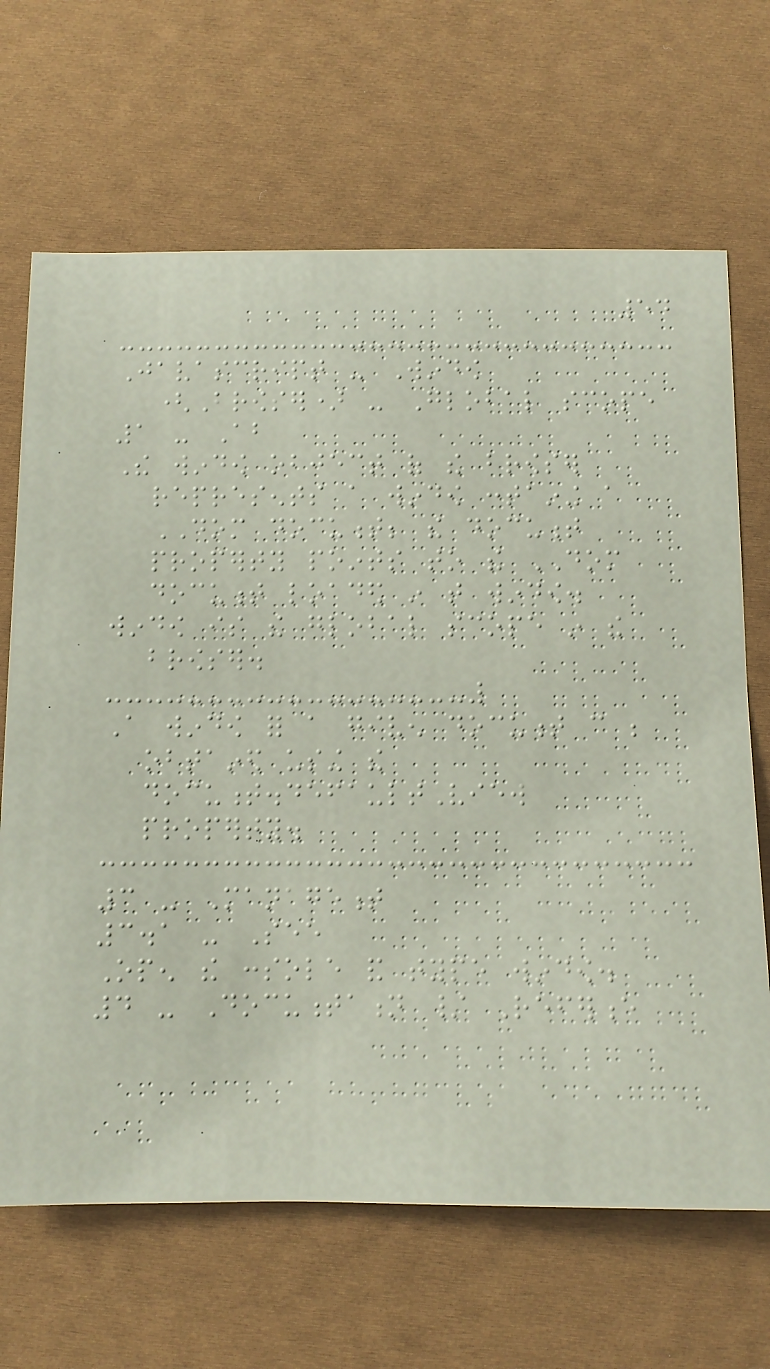54
Javascript - Window
(Browser) - Global scope
1 - About
The window object of the browser
represents a window containing a
DOM document; the document
property points to the DOM
document loaded in that window.
window is the global scope in the
browser.
A window for a given document can be
obtained using the
document.defaultView
property.
3 - Management
3.1 - See
Open the console and type window.
4 - Documentation / Reference
